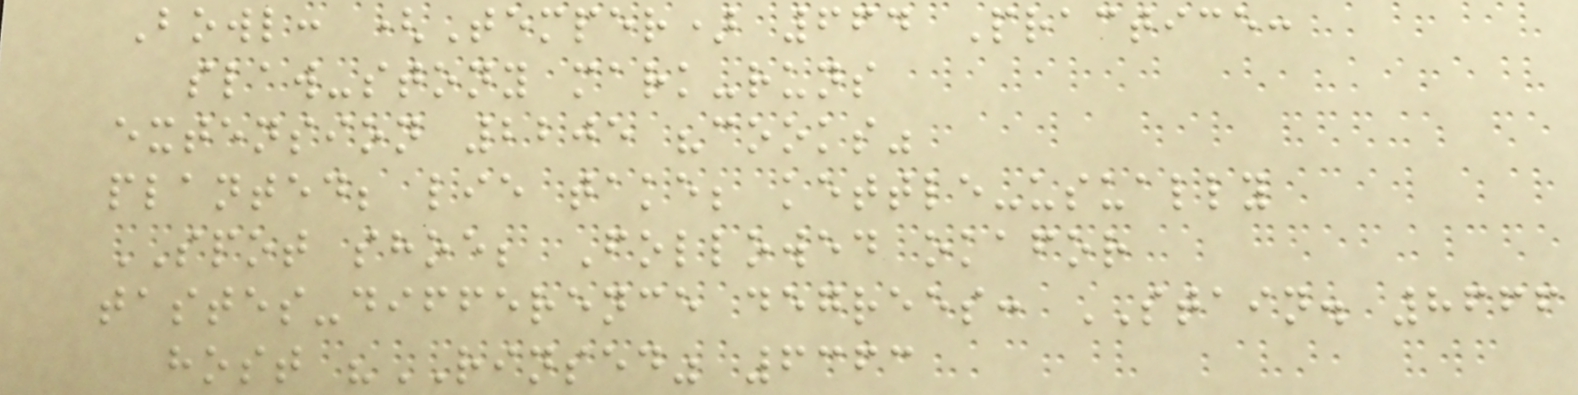Bowl: (Temper) 664 Practice:
slaw-stony mark-runs
extension 2205 "cooks"
planted; lie take; kettle-usually
SPOT shoe; Followed okafor
tastes-difference degrees: STAIN. 8666
host "RINSED" 6363
